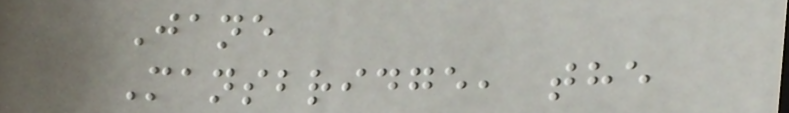Jane
Mansbridge, the
